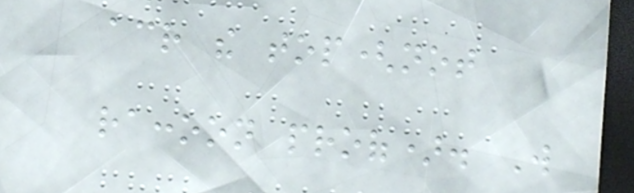across the top(not
raccoon proof). Will
